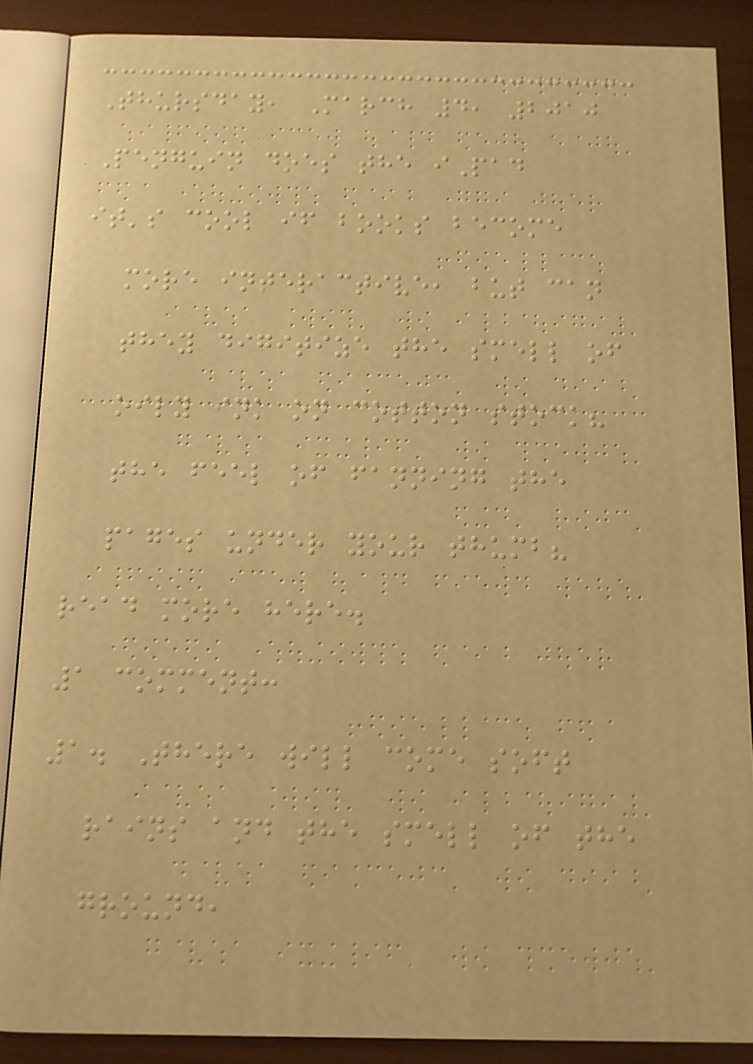Thursday, March 4, 2010
Penguin does the iPad
it's cool if books become
more interactive, but can
they digitize the smell of
oily ink on cotton stock?
the feel of fanning the
pages under your thumb?
read more here.
1 comment:
1. There will come soft
rains and the smell of the
ground,
